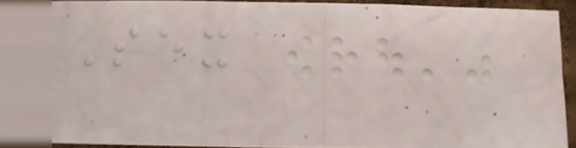Sex
